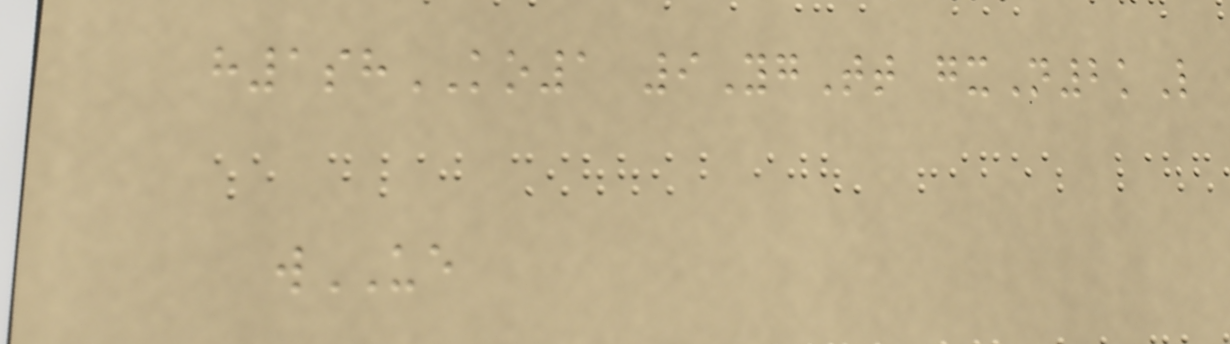h1shKO1 9YgTt gxN2kL
wUE
